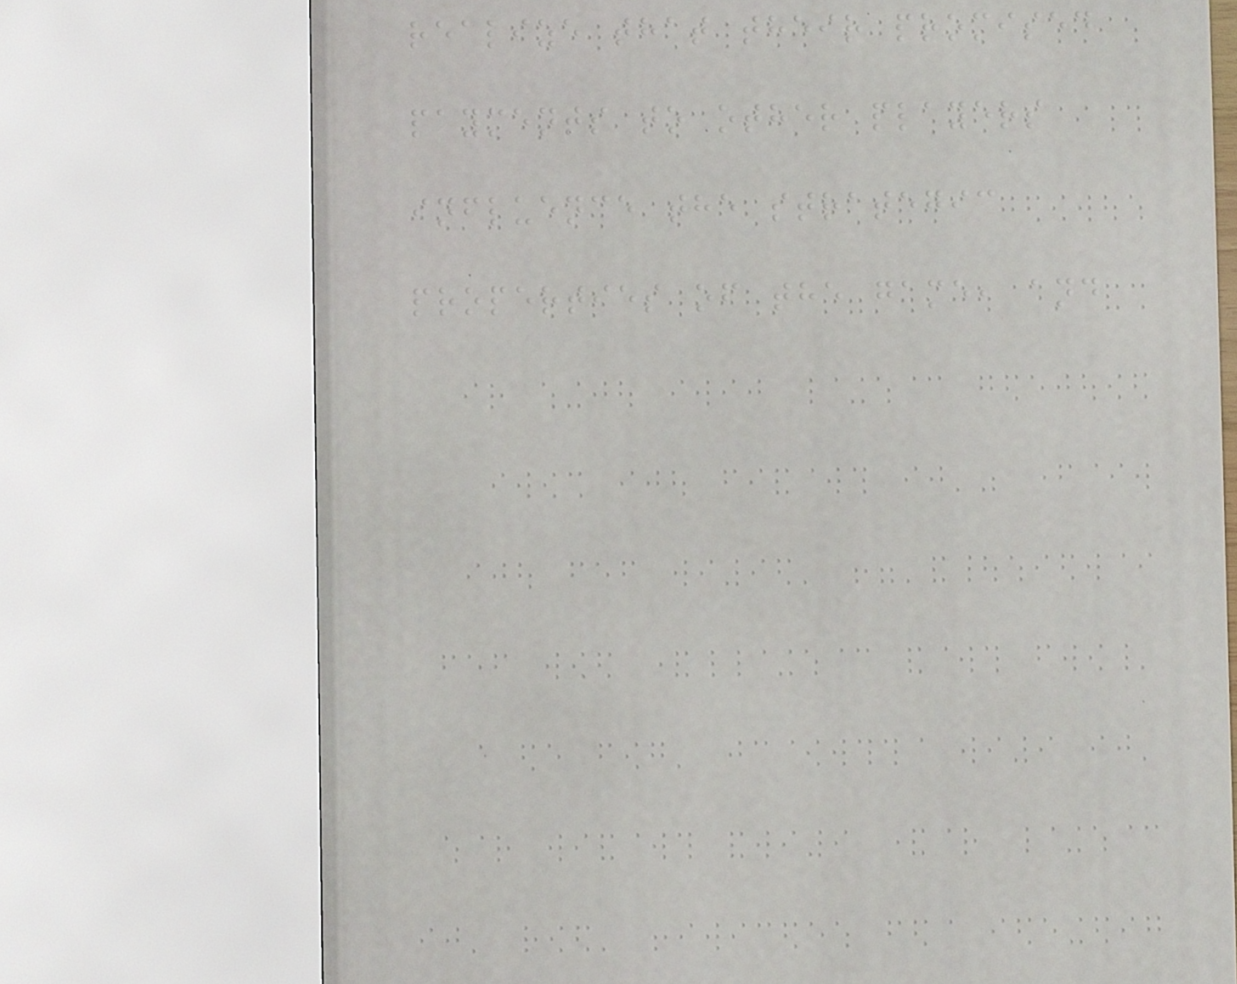realize that their promised
payments to other players
influence the strategic
properties of the game, and
